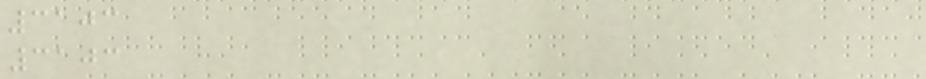3103
3103
